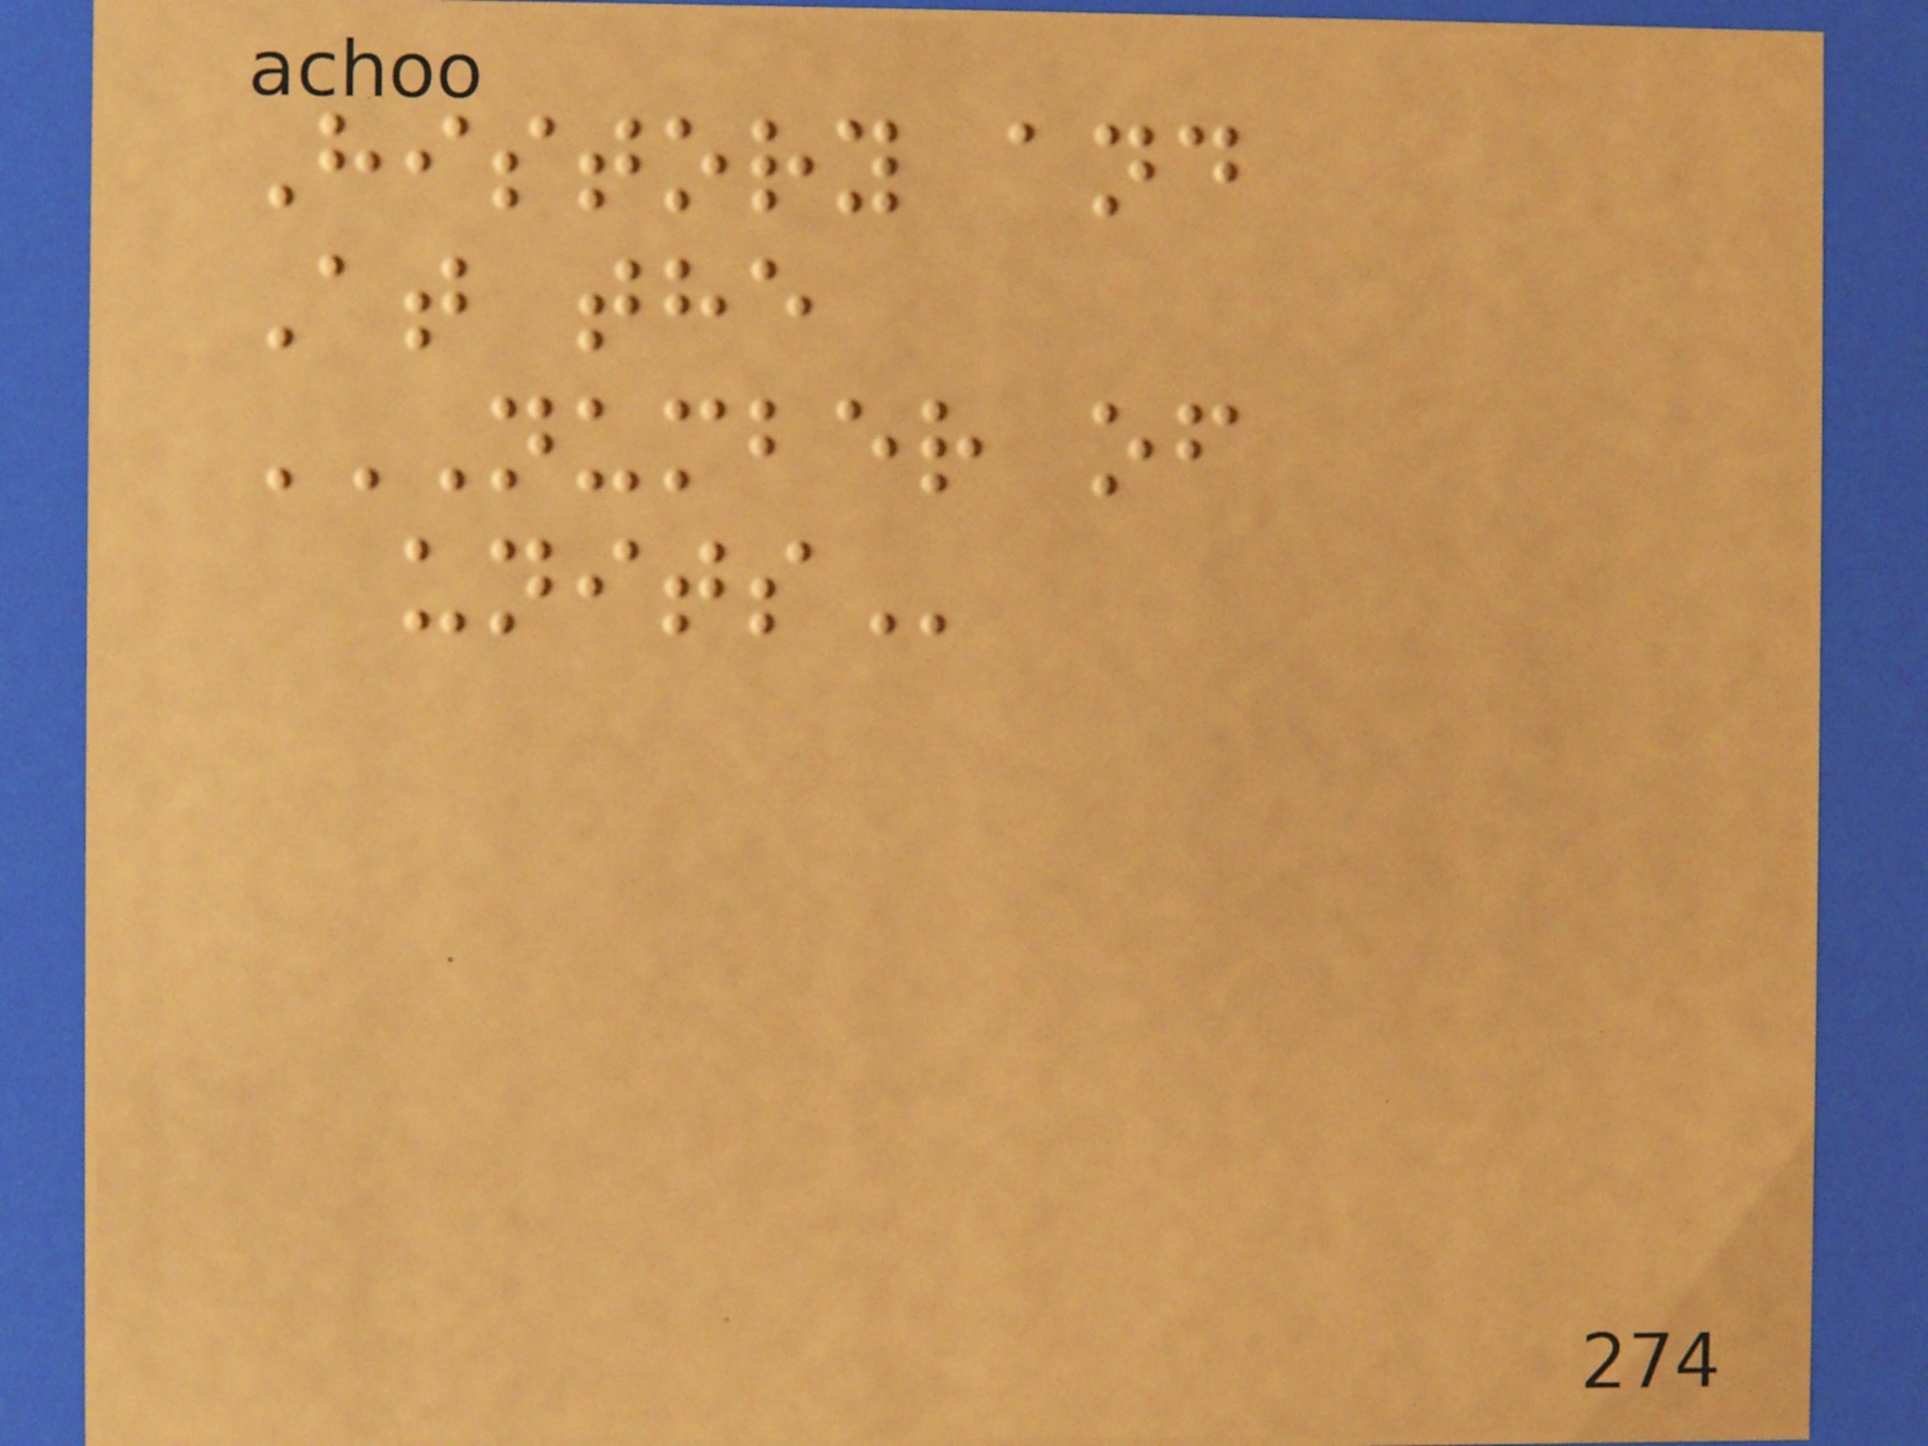History and
At the
NUMBER OF
UNITS
